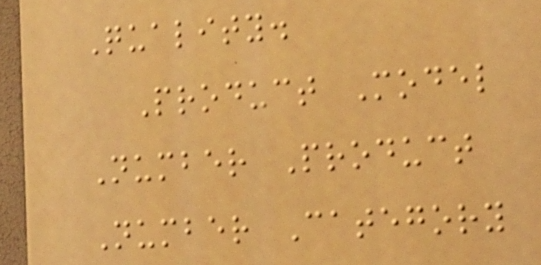Quality.
Product Model
Number Product
Number Category
